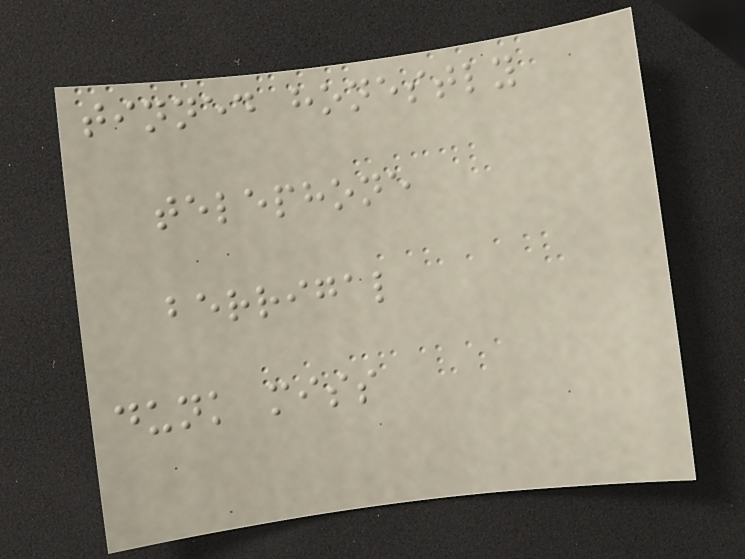tinned honestly
telephone
berrigal
dunk miss
